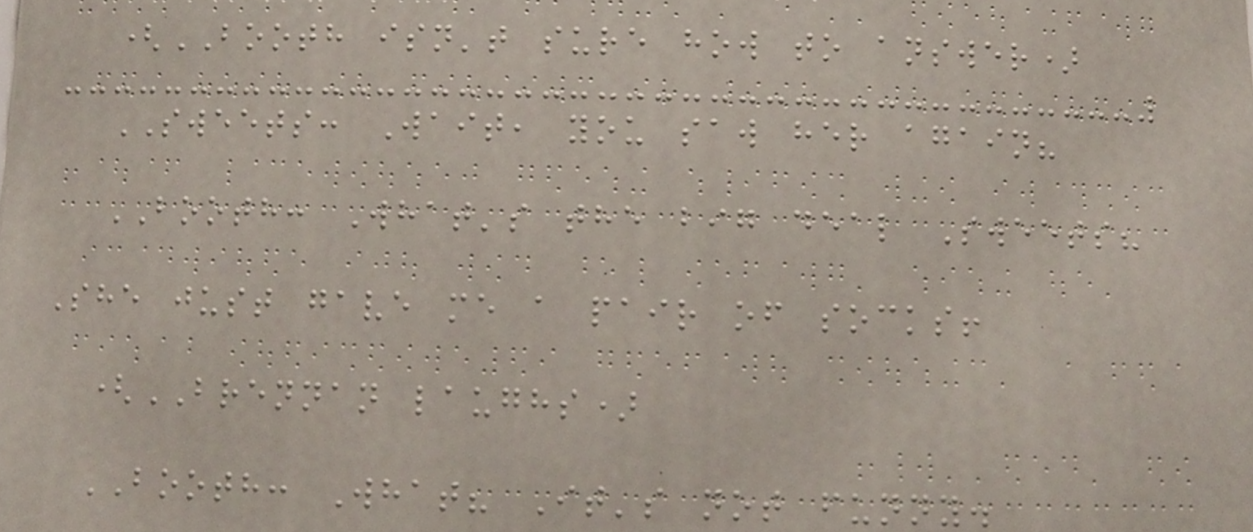(BOOTH isn't sure how to answer)
SWEETS: Wait, you saw her again?
BOOTH: What's the big deal Sweets?
She just gave me a pair of socks!
(BRENNAN laughs)
BOOTH: What? It's not funny.
